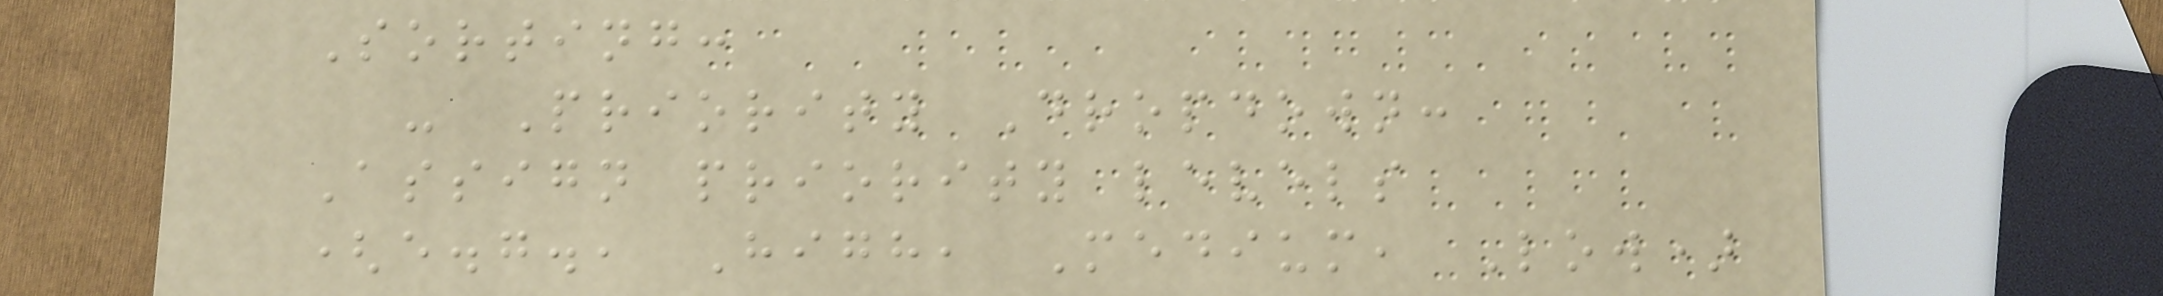Sorting:
- Priority Dropdown:
Assign priority levels
(e.g., High, Medium, Low)
